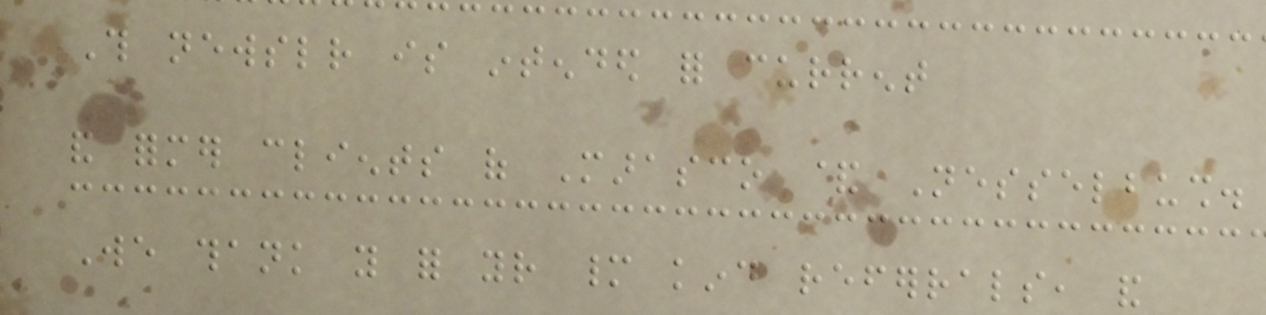This newsletter is intended for current
and former clients of Marasco & Nesselbush.
We thank you for your many kind referrals, and
